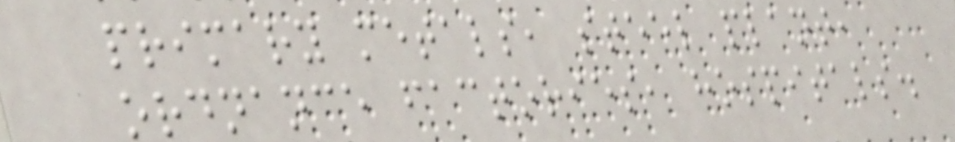primary metals, steel plant,
ordnance factories, hospitals.
